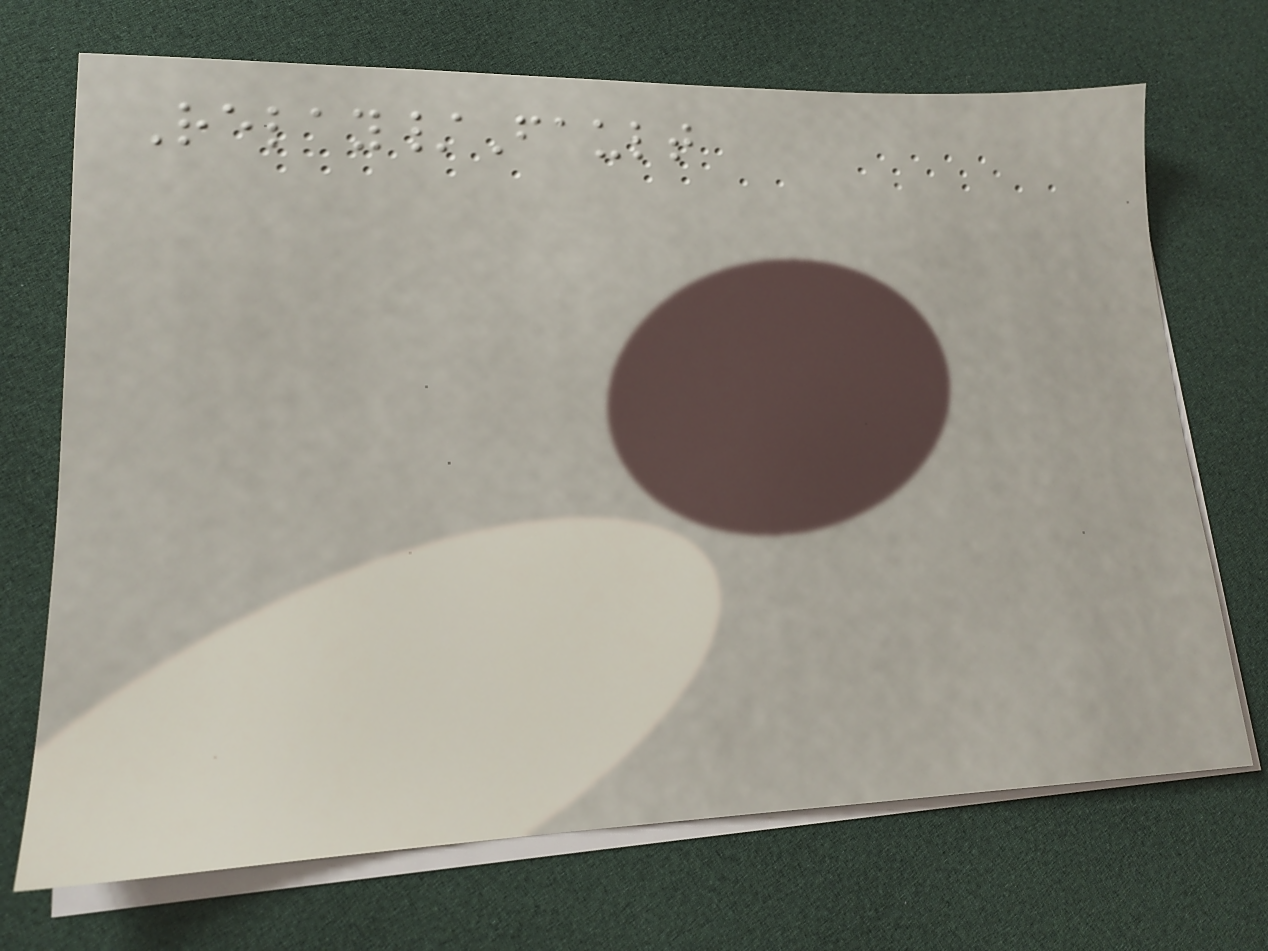Relay/Fault
